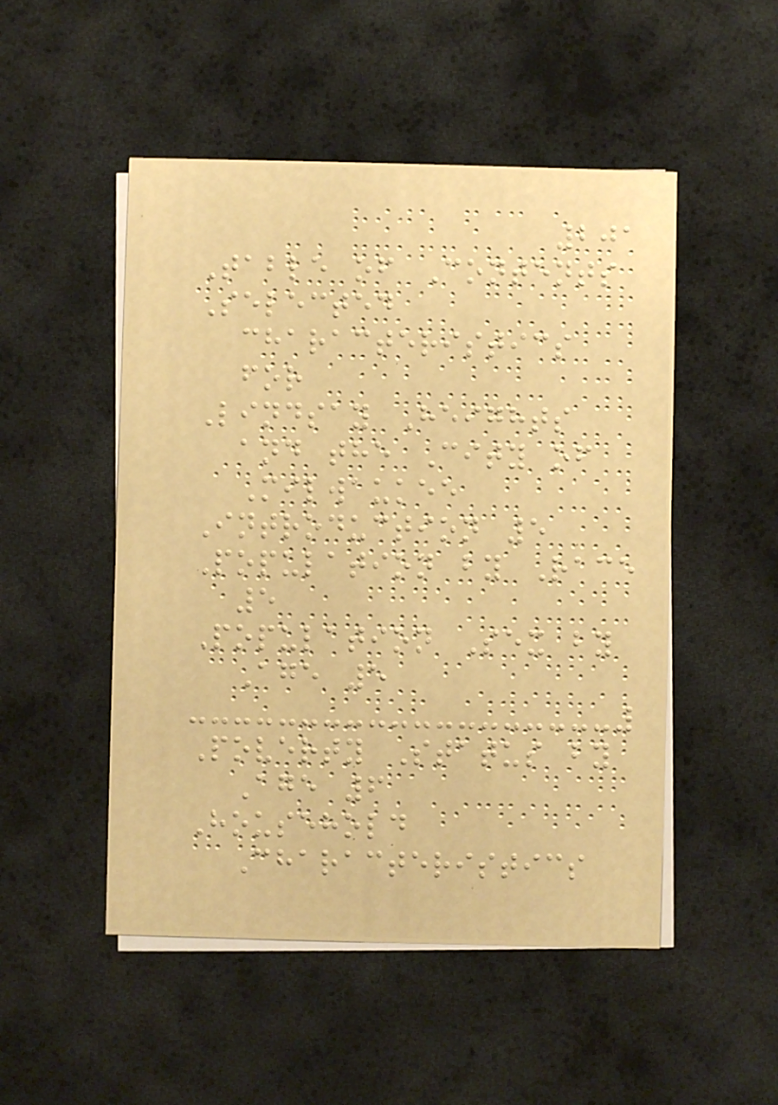201
Table of Contents
Selected
characteristics
for
Lindsay Heights
and the City of
Milwaukee
Introduction 5
Population by Race
5
Population Sex by
Age 5
Poverty Status by
Age 6
Household
Characteristics
